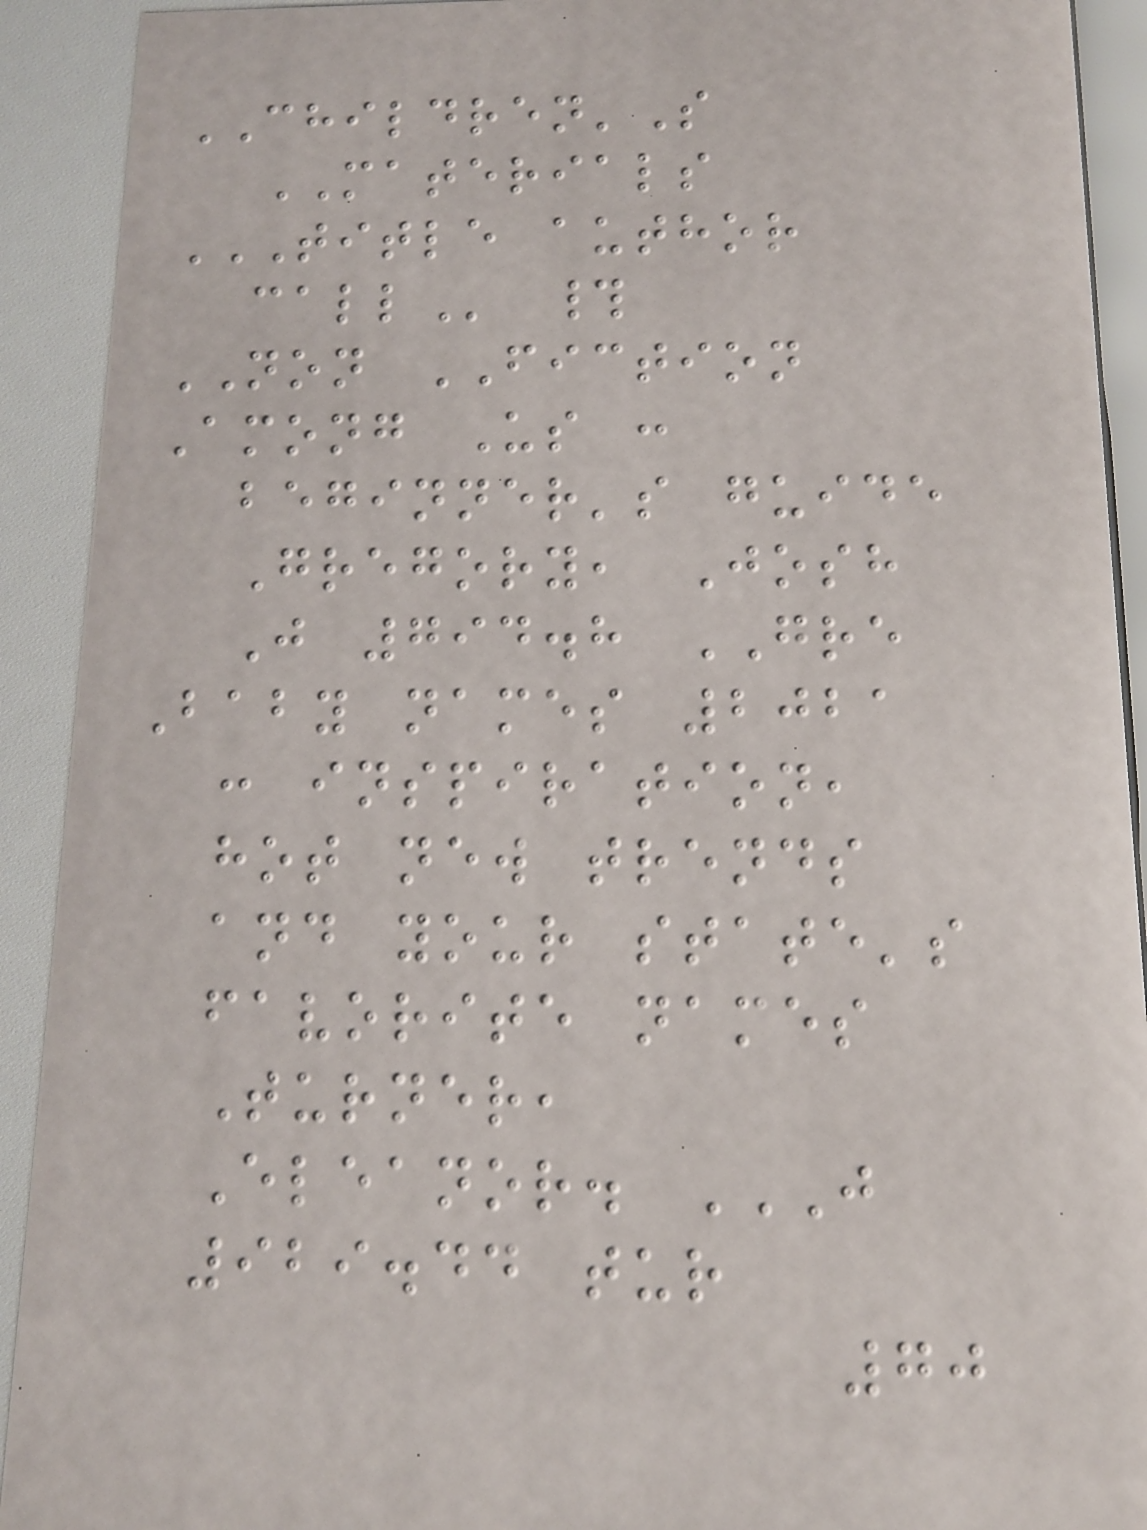CHILDREN'S
MATERIALS
TITLE AUTHOR
CALL #
NON FICTION
Among Us :
beginner's guide
Gregory, Josh
J 794.8 GRE
Baby names 2021
: inspiration,
hot new trends
and your state's
favorite names
Turner,
Eleanor. J
929.44 TUR
70
